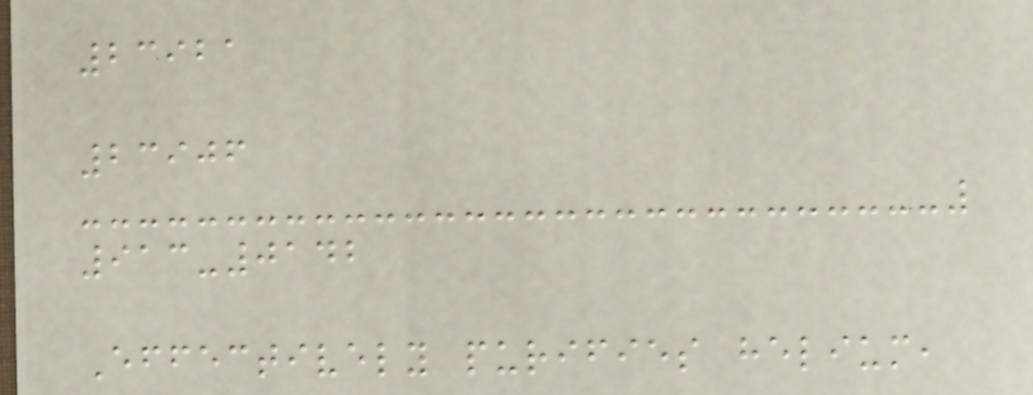23921
23906
913-0142
Effectively purifies helium,
